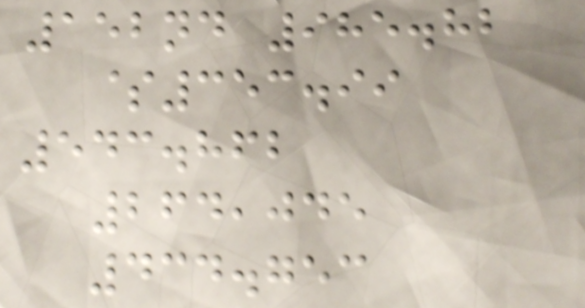152nd 985.82
$353.99
543.862
264,045
434.753
